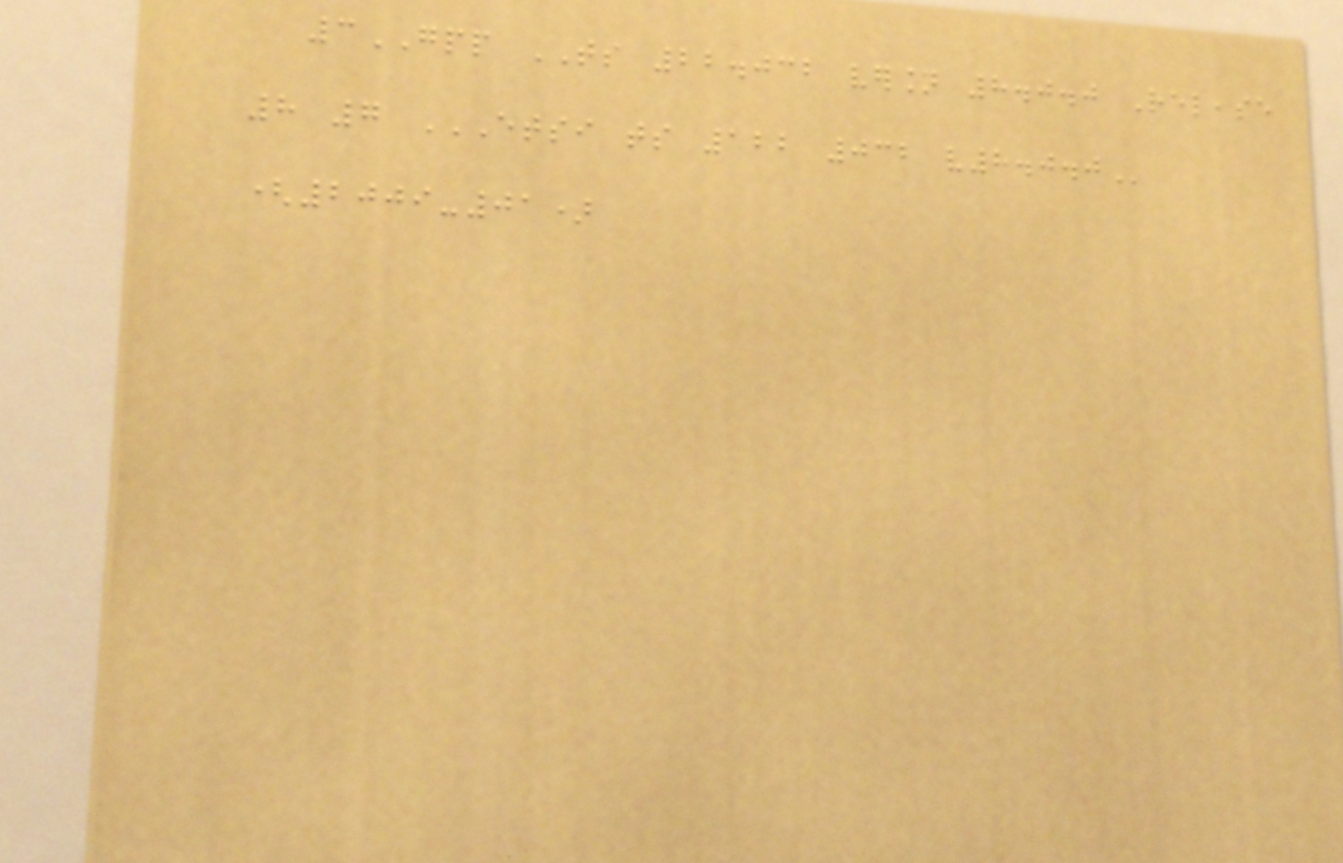3GPP TS 22.032 version 8.0.0 Release
8 7 ETSI TS 122 032 V8.0.0
(2009-01)
